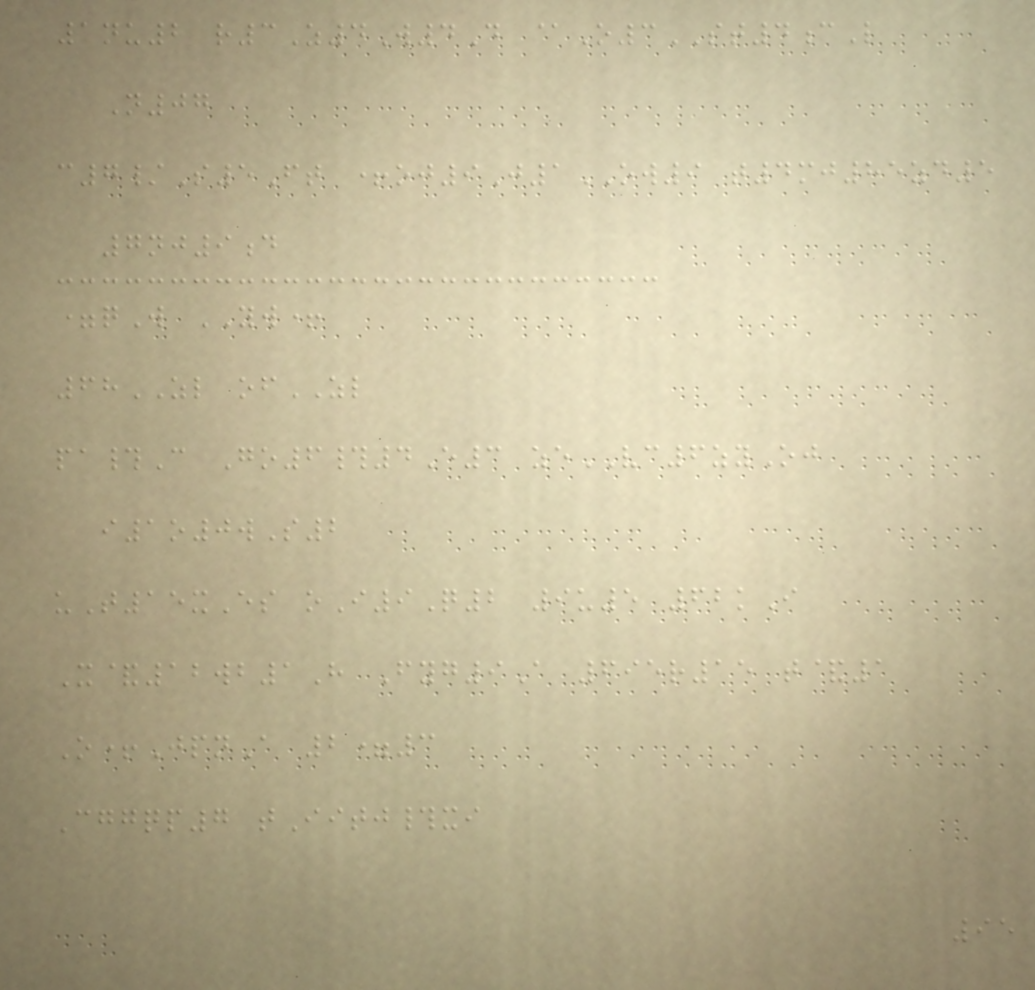1nu2 r3Z4W4D @O3ST4cL
N07
c7/S5Ft +oj9J1OW9 t4mj85zd5
7nj9d
=qW YW+
68ZL ofZL
pa#C Go6#4E3 zeVC6zyOj
i1o0wS2
uT15xEs oI9Q2 9u5 62kI
X&12wb1H Fyg9A 695r15 t&1
O+JpnA 2=3
Cggqp7 tIitj#xi
95
